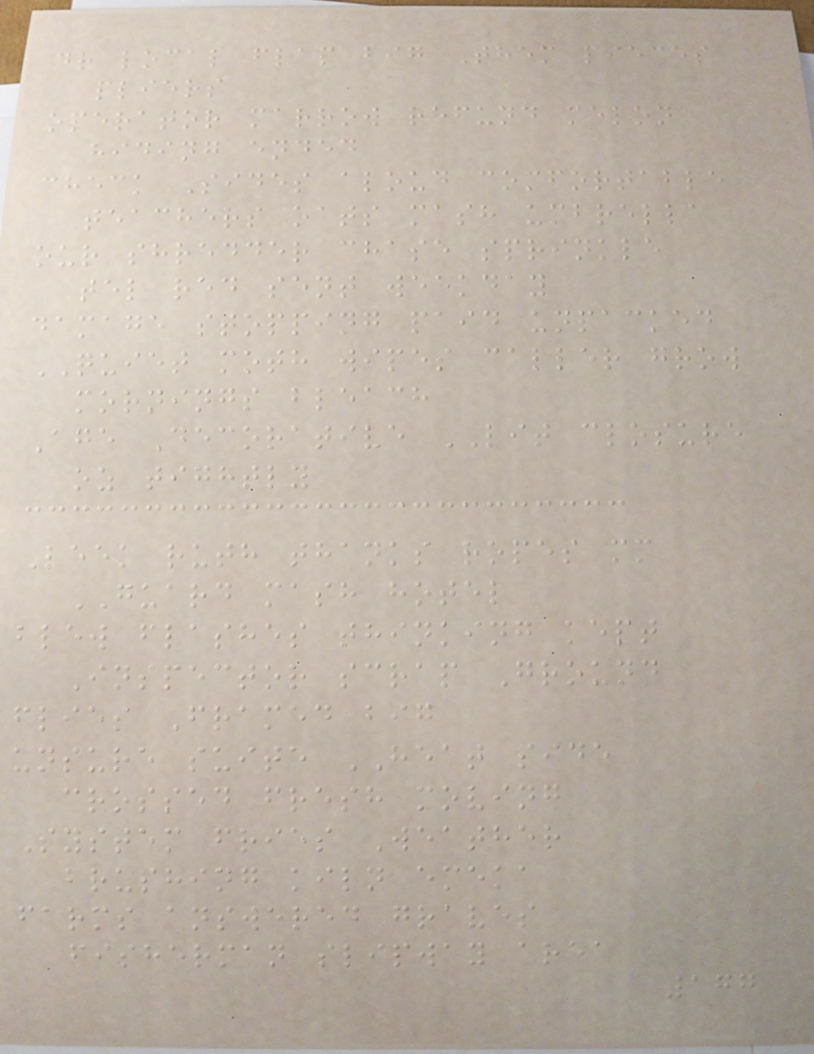dr local flap big Them pieces
pliers
operator marrow refund melon
hiding ended
check Sides aloud comfortable
teachers oats mash umbrella
our shredder chase sprinkle
tel red sent weekday
damage stopping paid unpacked
QUIET moth wipes caller grow
mornings bleach
Age Decorative LIT closure
oz tightly
Leek ruth thanks ropes mm
GUARD mash hotel
blew flashes thinking kept
Inspector scrap Ground
flies Framed big
unsure suite HEAT side
crossed fresh moving
System fries Weather
brushing kiln emeka
farms answered graves
fisherman slipway area
177
